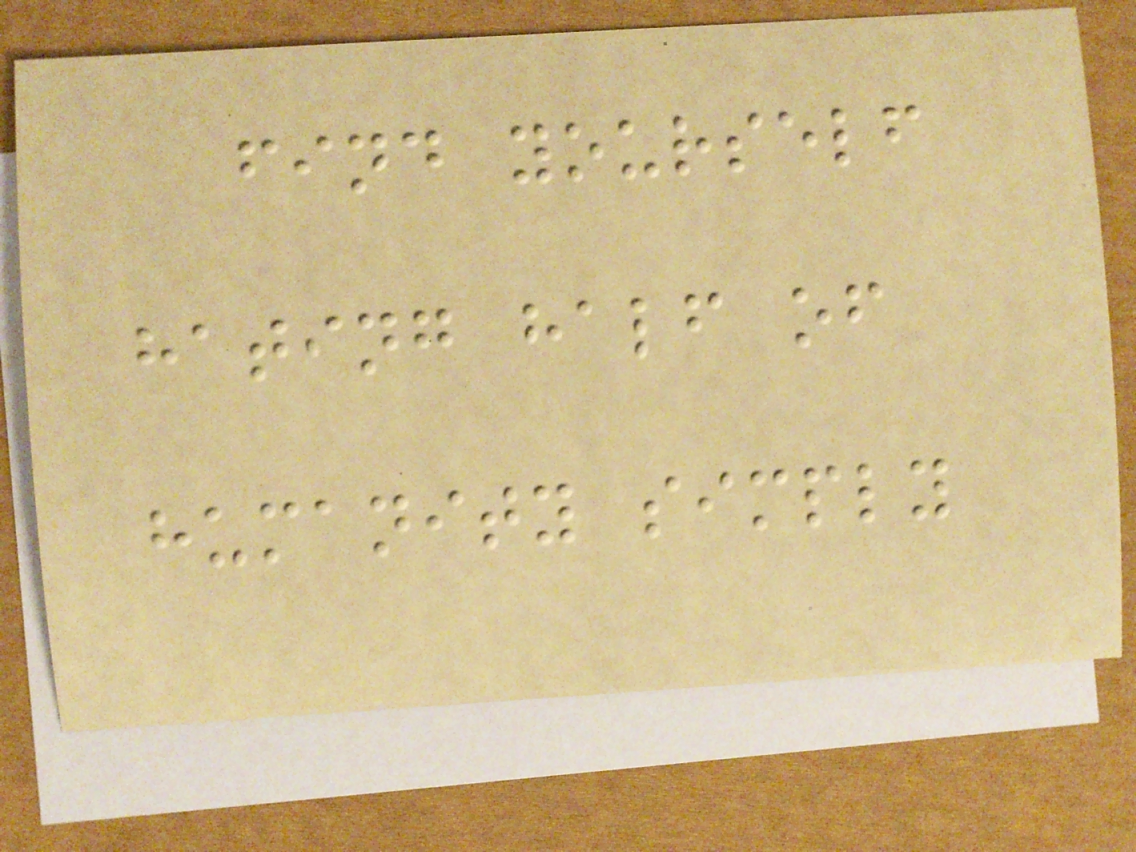find yourself
hating half of
humanity simply
